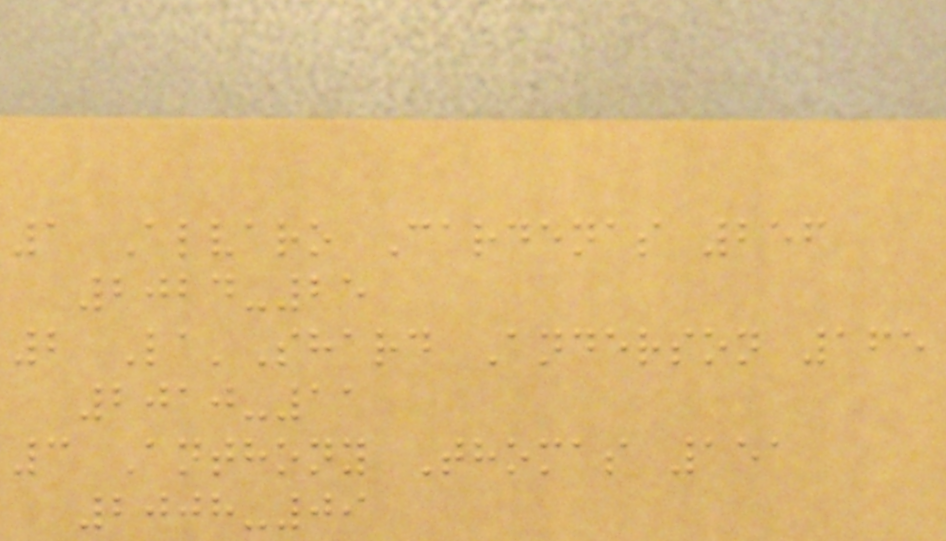1 Alvaro Cardenas 256
2024-25
2 La'Shard Anderson 165
2010-11
3 Anthony Thomas 151
2008-09
